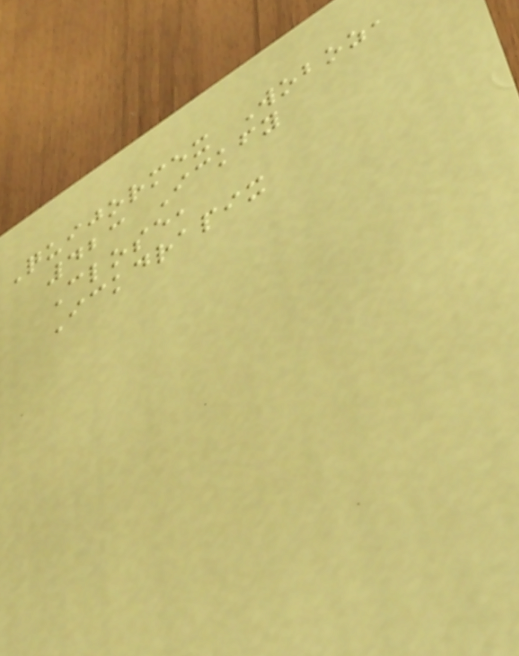Quijormex Woboz,
423 Ickfy
Close,
Ickdrapix
